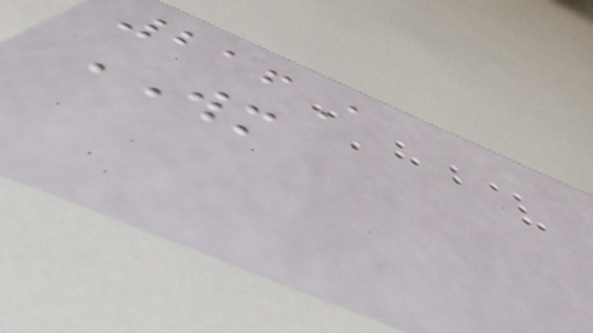216A
WM
